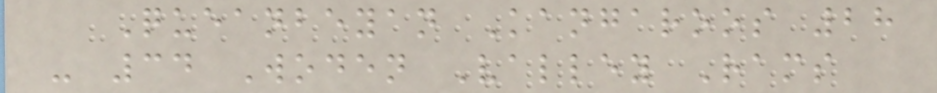Queanbeyan Kangaroos 28
- 34 Woden Valley Rams
